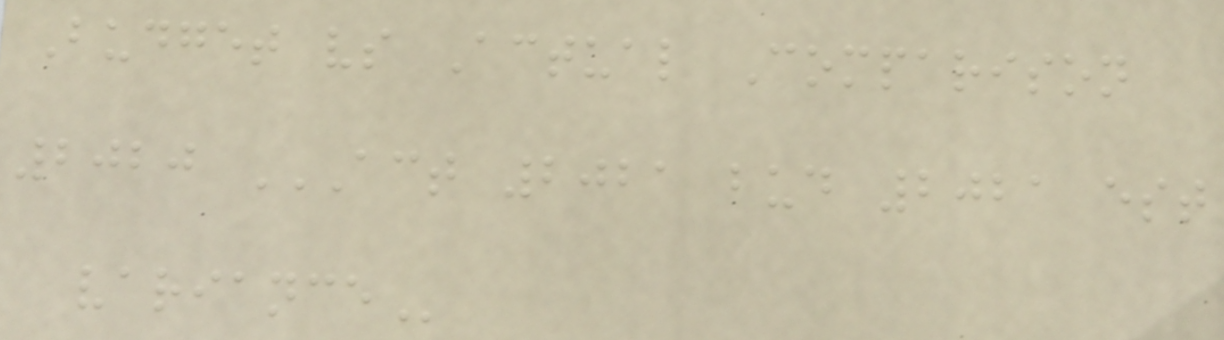Budget vs Actual Comparison
2020 ACT 2021 BUD 2021 EST
VARIANCE
